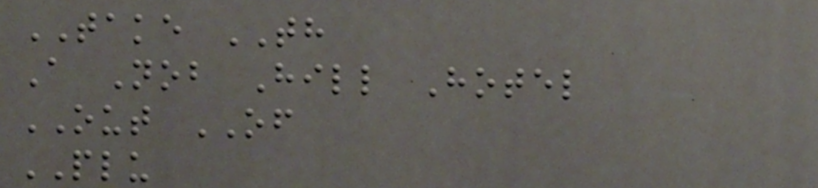TAKE TH
A Nob Hill Hotel
OUT OF
PLU
